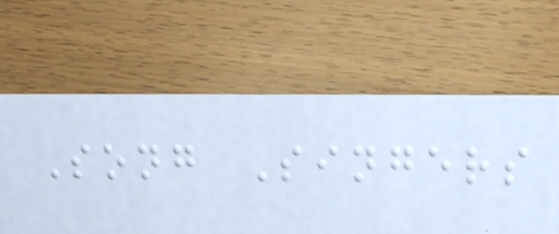Song Singers
